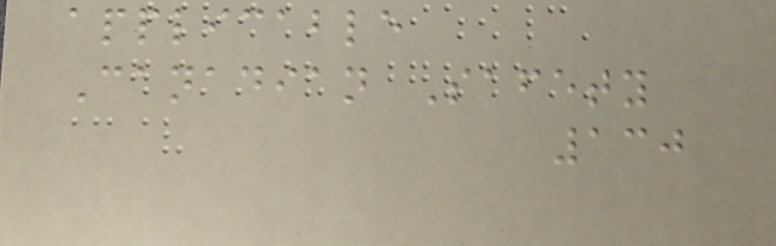applicable
Canadian Safety
130
